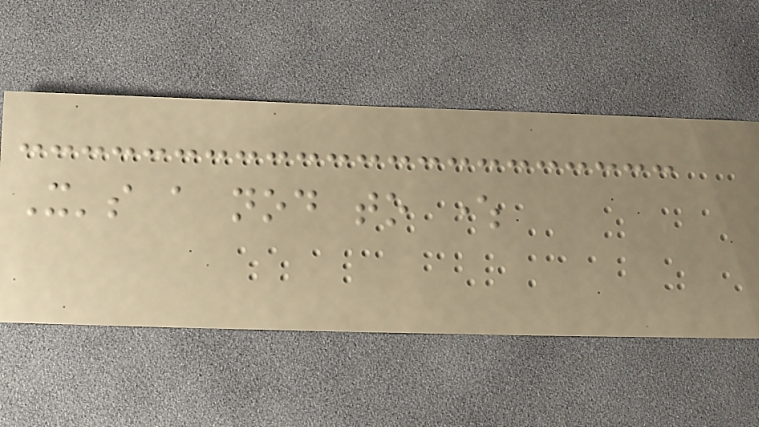It's a nod to where
